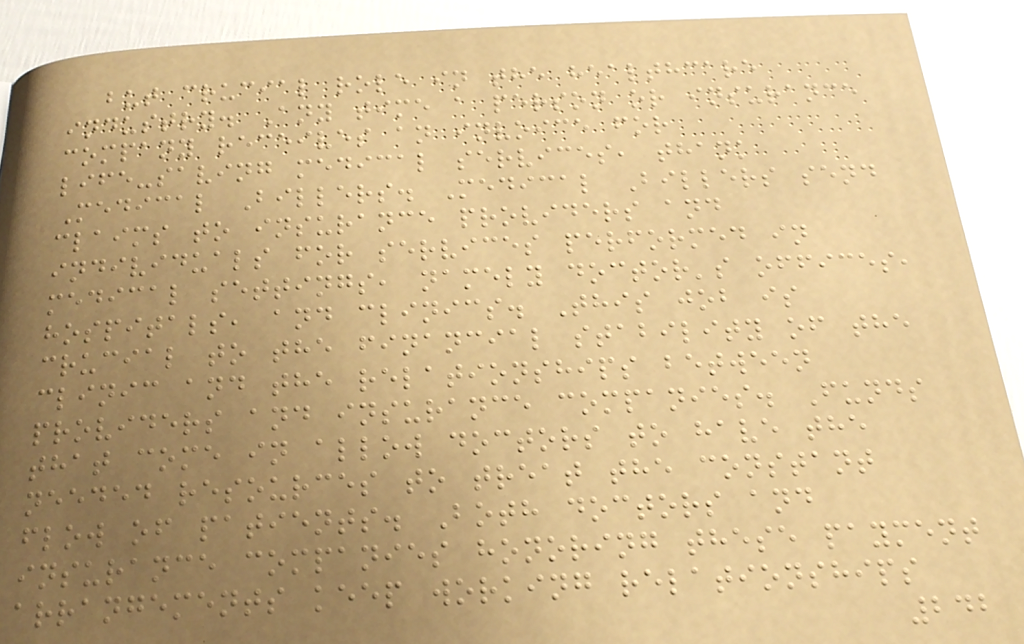but crucial role in the healthcare
industry. Any time a person or insurance
company receives an invoice for
life-saving medical services, thank
Medical Billers. Medical Billers send
claims to insurance providers and
individuals for services performed in
medical settings, namely doctor's offices,
hospitals, and clinics. This job is
crucial to the financial stability of the
clinic and the relationships between
providers and insurance companies. Funds
that come in allow doctors to have the
needed resources to treat the constant
flow of patients. Both doctors and
insurance companies honoring these payment
arrangements keep working relationships
242
